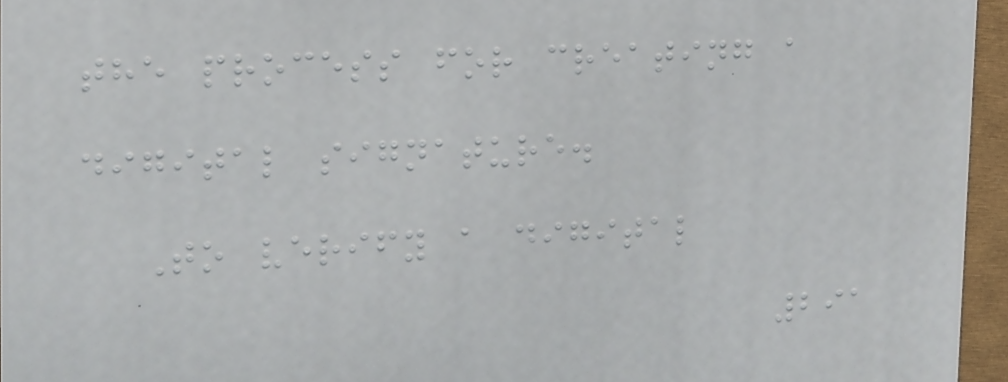the process for creating a
digital signature.
To verify a digital
291
